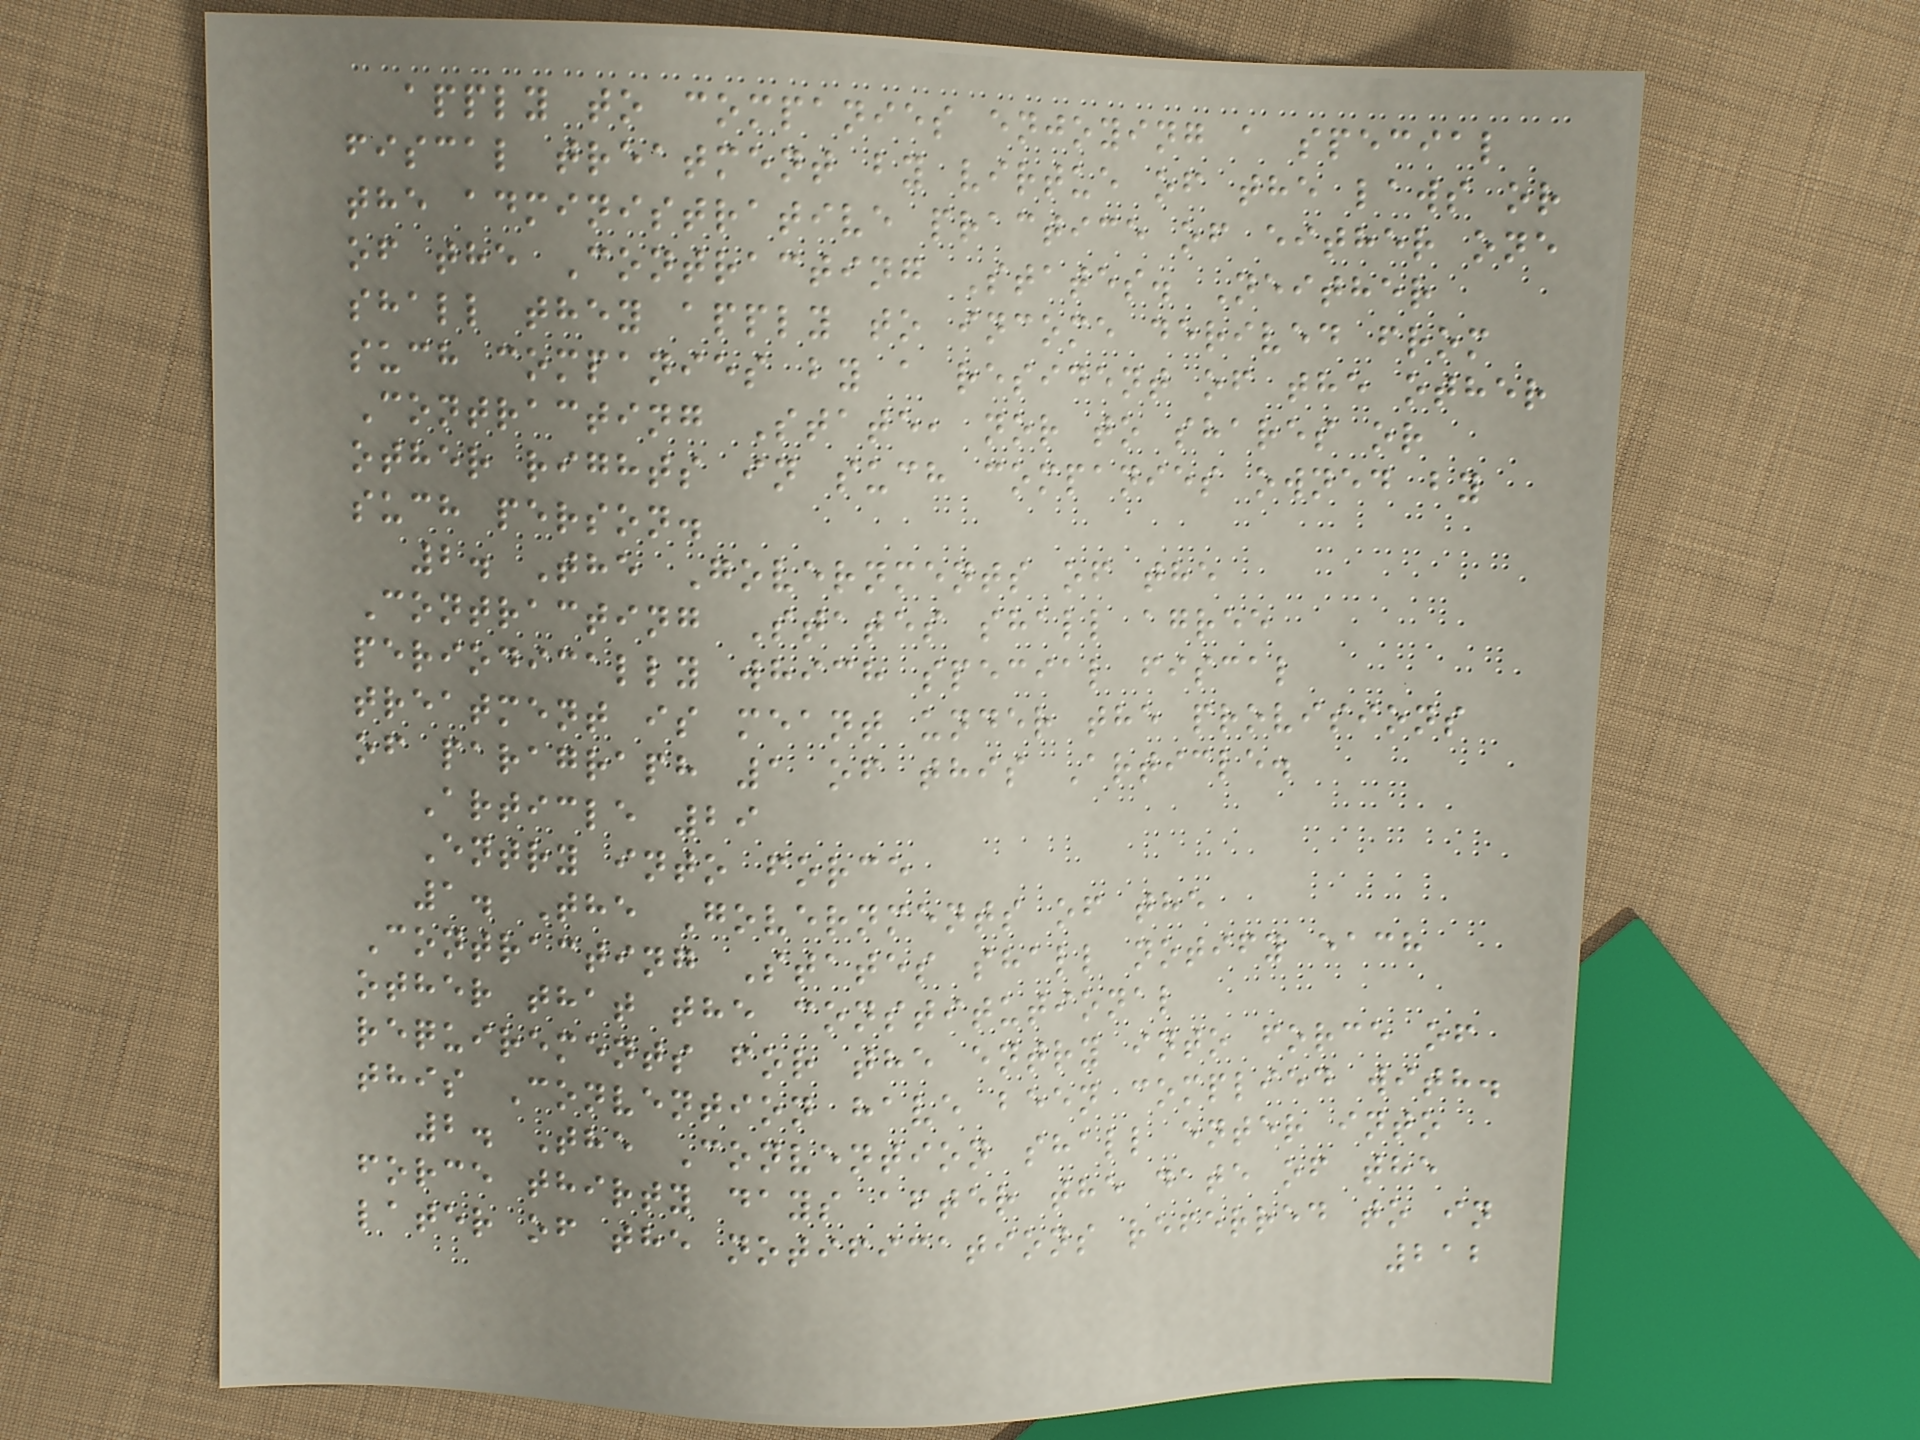apply to companies enjoying a special
fiscal treatment by virtue of the laws or
the administrative practice of either one
of the Contracting States. Neither
shall they apply to income derived from
such companies by a resident of the other
Contracting State, nor to shares or
other rights in such companies owned by
such person.
2. The Governments of the
Contracting States shall agree
periodically which special fiscal
treatment is meant under the provisions
of paragraph 1 of this Article.
Article 29
Entry into force
1. The Governments of the
Contracting States shall notify each
other that the constitutional
requirements for the entry into force of
this Convention have been complied with.
2. The Convention shall enter into
force thirty days after the date of the
later of the notifications referred to in
212
